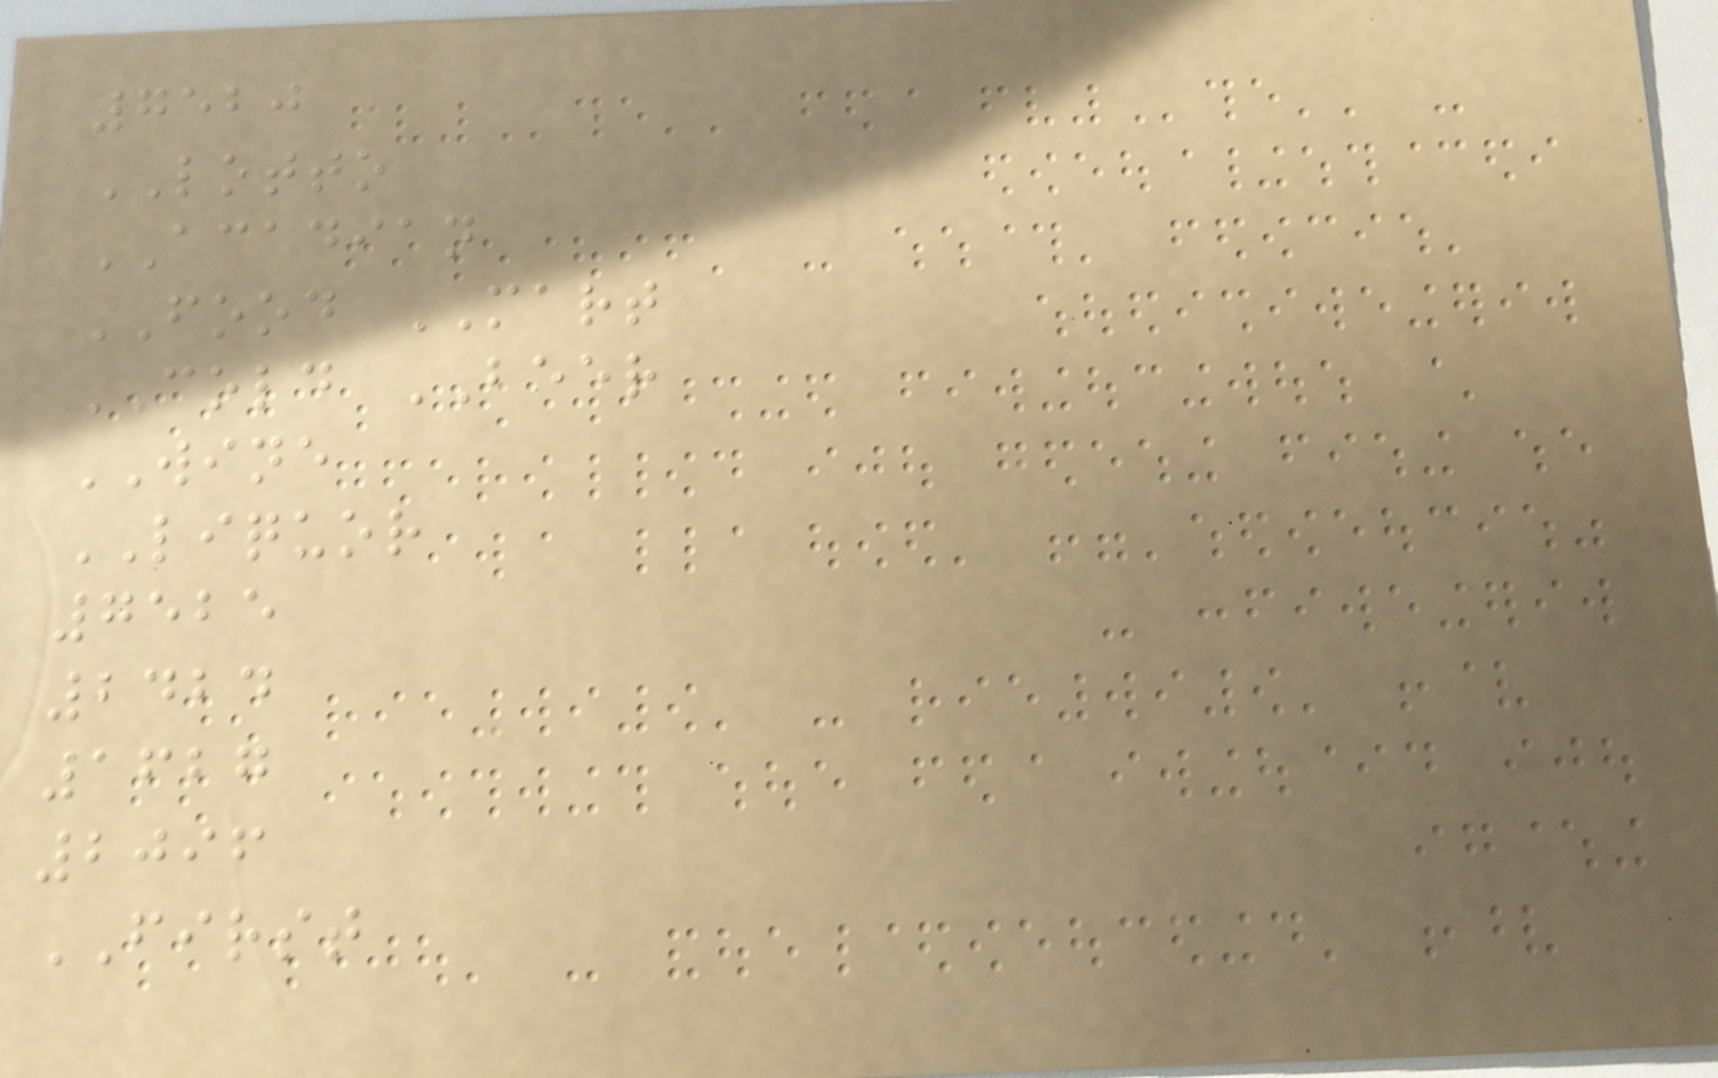7520
LOTTO
ACADIAN
FOOD MART
COLD BEER
WINE
LIQUOR
7525
2424
1627
2096
FIRST
